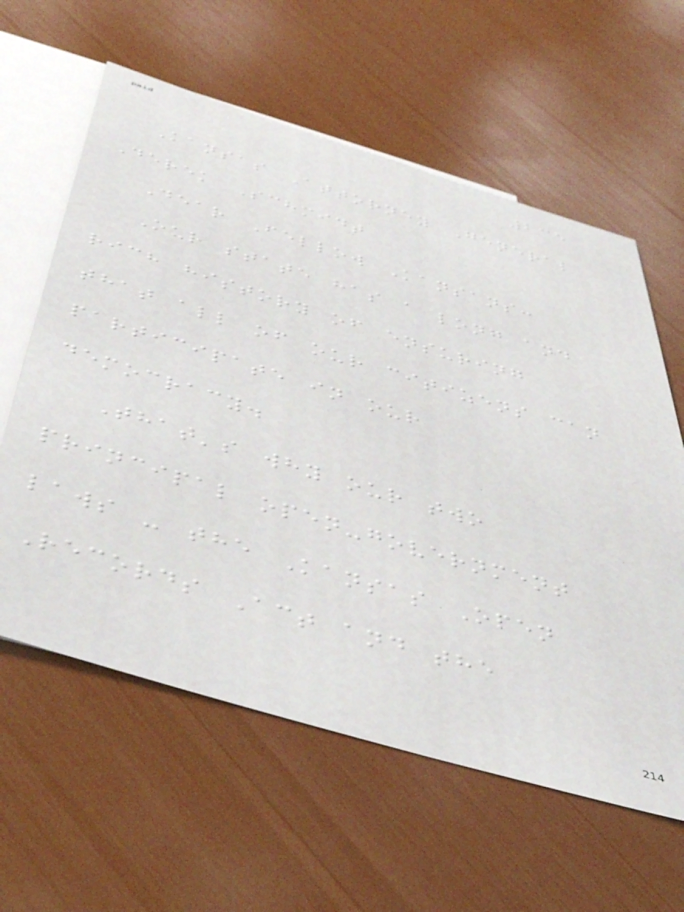235
Kansas Attorney General
Derek Schmidt
Dear Fellow Kansans:
Our state has a long and
rich history of ensuring
that all of our citizens can
participate in our
democracy.
That's why our two
principal open-government
laws - the Kansas Open
Records Act and the
